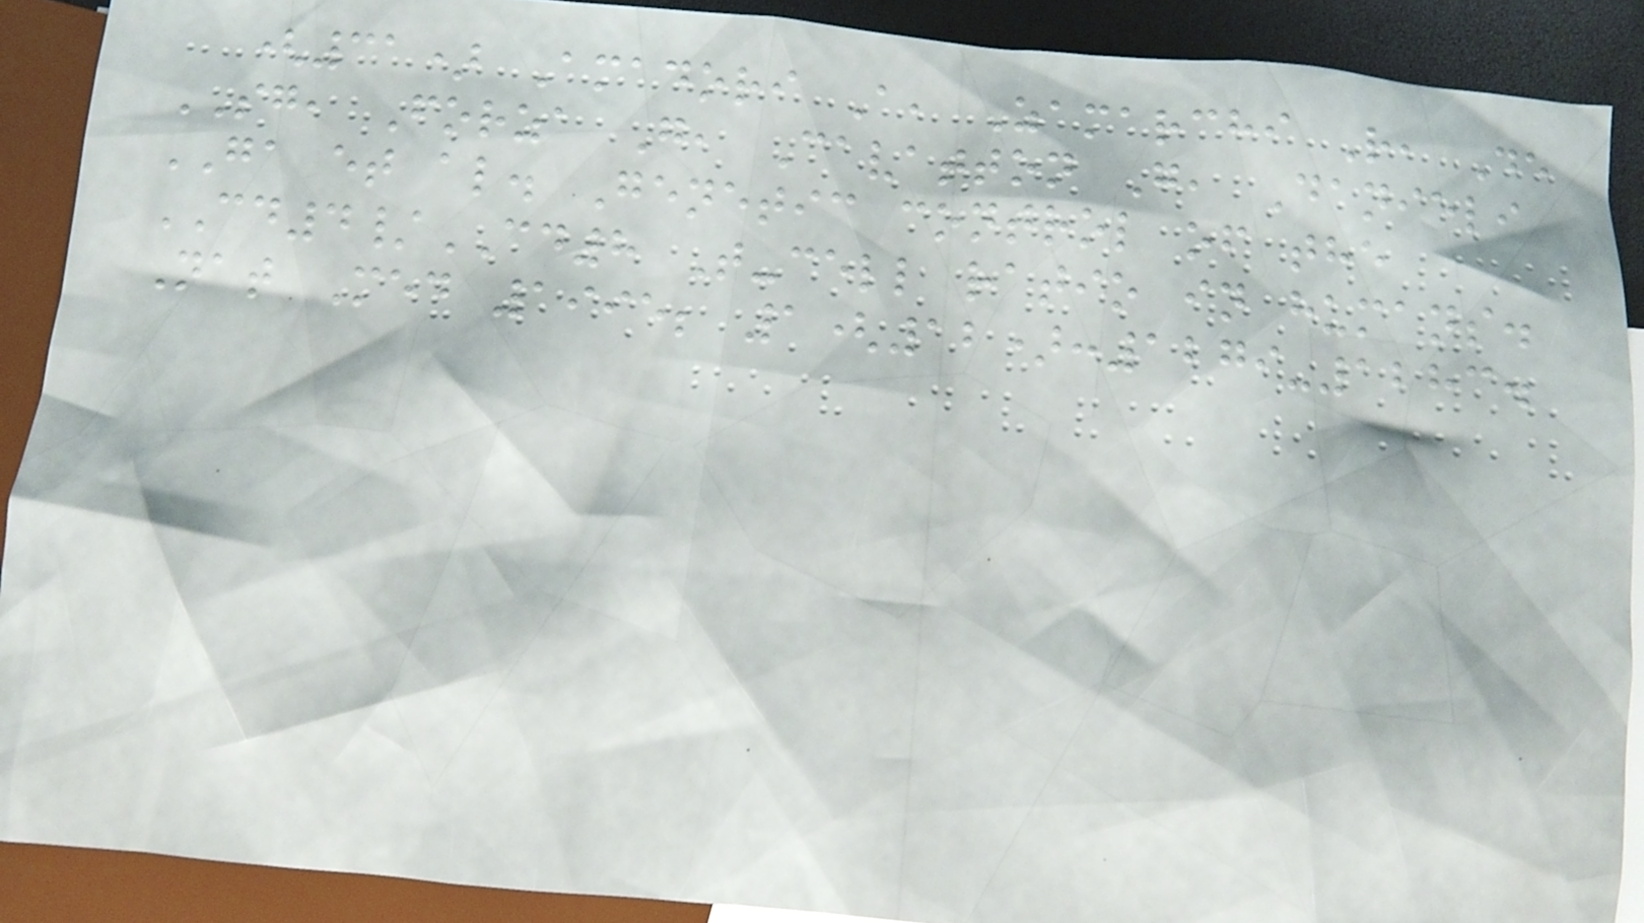(31) Amadori A, Zamarchi R, De
SG, Forza G, Cavatton G, Danieli
GA et al. Genetic control of the
CD4/CD8 T-cell ratio in humans.
Nat Med 1995; 1(12):1279-1283.
